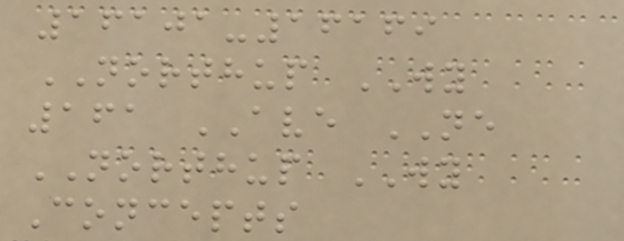16101-16169
NORTHUP WY
161 AVE NE
NORTHUP WY
Concepts
